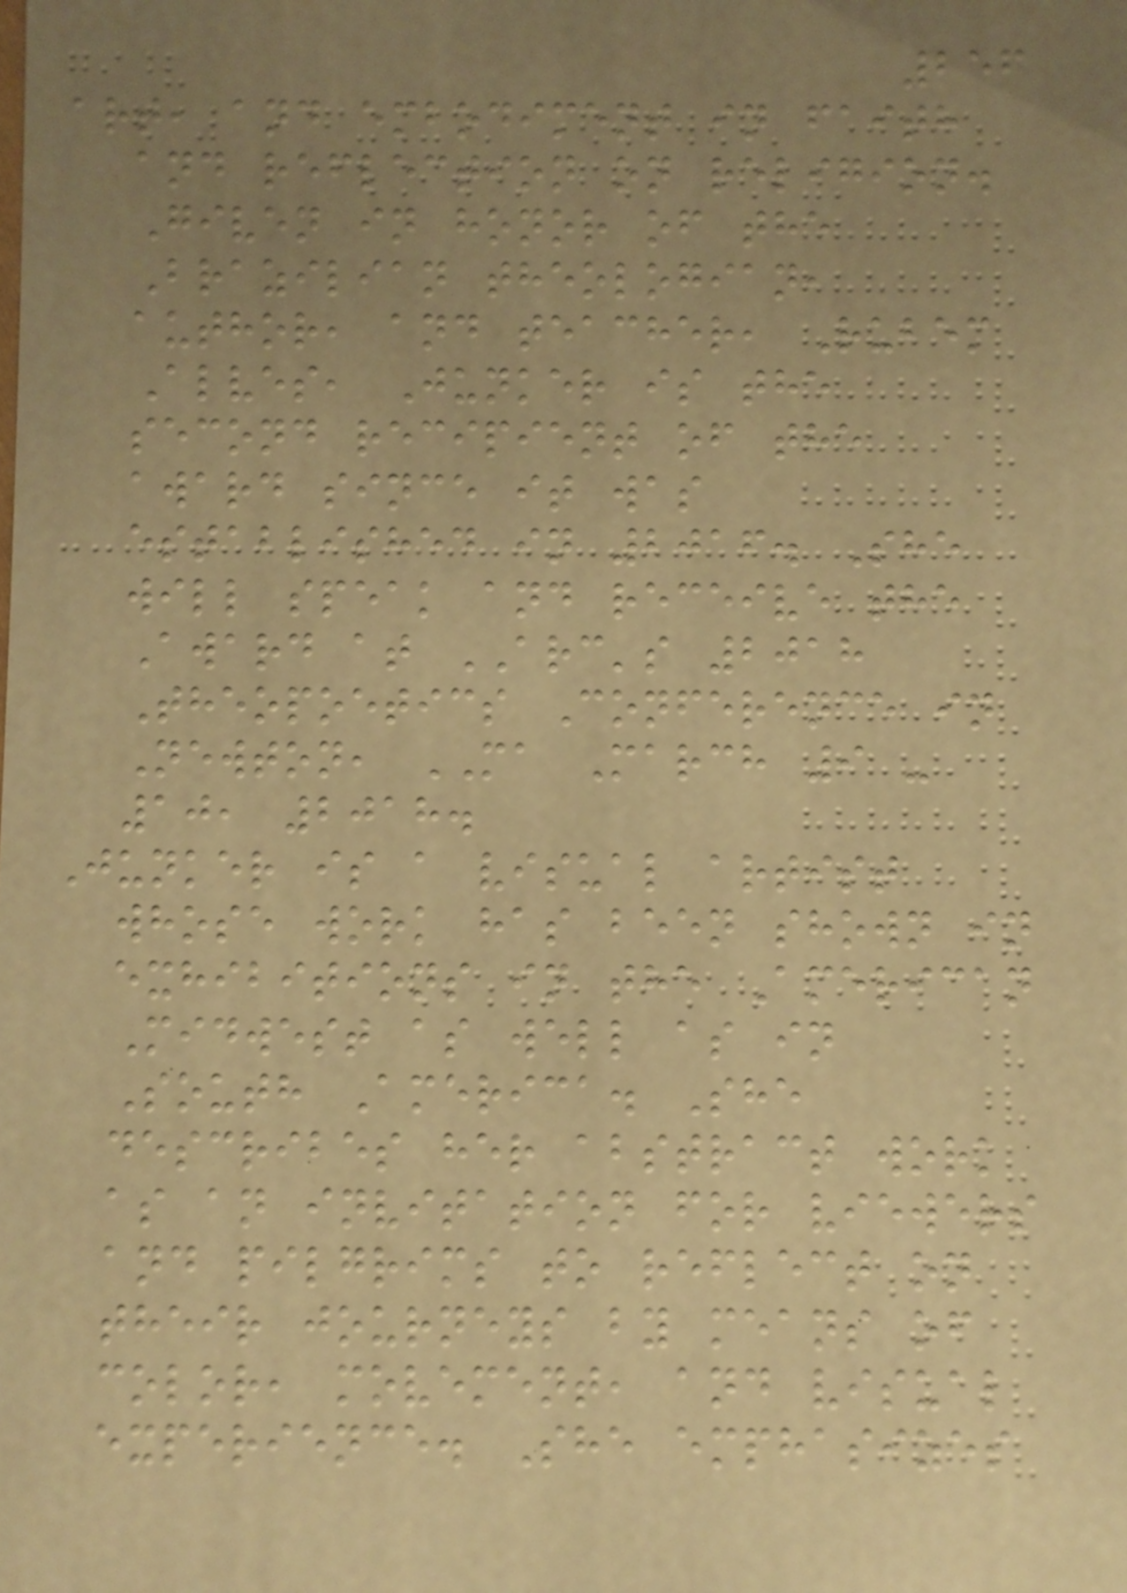256
art, and embodiment in faith
and reflection on religion.
Given in honor of the
Brazilian theologian,
author, and teacher, Rubem
Alves, Junker is the
second recipient of the
award since it was
established in 2016. She
will speak and receive the
Award at ARC's 2018
Theopoetics Conference in
Newton, MA March 9 -
10, 2018.
Junker is a visual artist
whose work has been shown in
exhibitions in the American
Midwest as well as in
South America. She
describes her abstract work
as an invitation for viewers
and pilgrims to reflect on
their journeys by means of
color, movement, and visual
experience. She emphasizes
